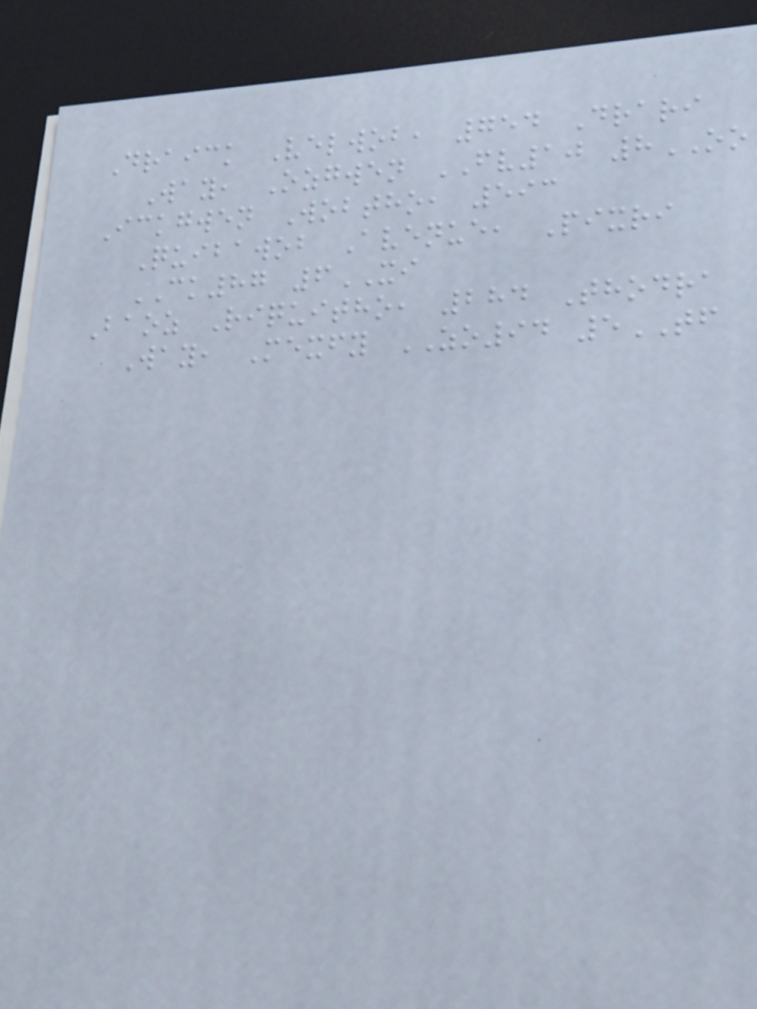Draick Velwob, 754 Drari
Way, Ozgwen FV10 8OO
Ickgwen Wobtho, 593
Quibawob Avenue, Pixri
CK87 6XI
Baoz Riquitho, 284 Thodra
Way, Mexfy ZO94 5TF
